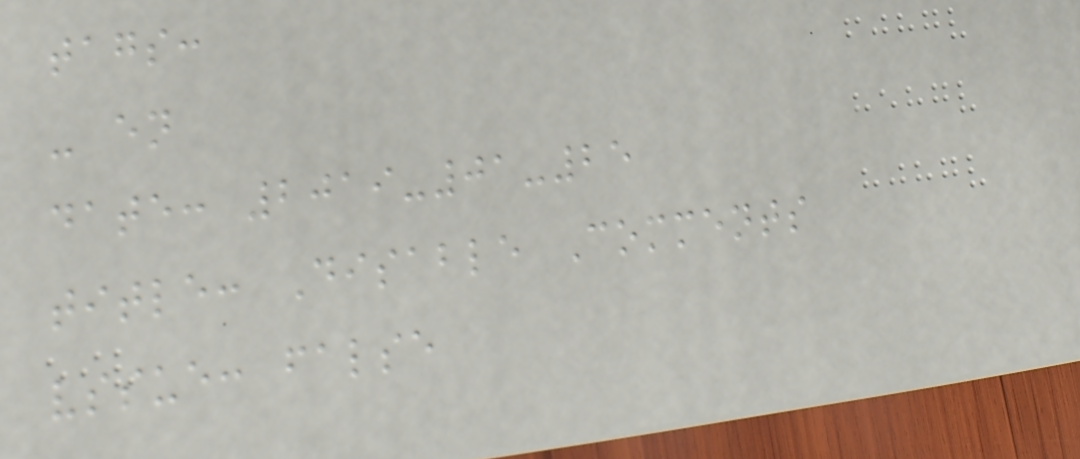tags:
- en
date: 2019-01-25
title: Disable Comments
vssue: false
